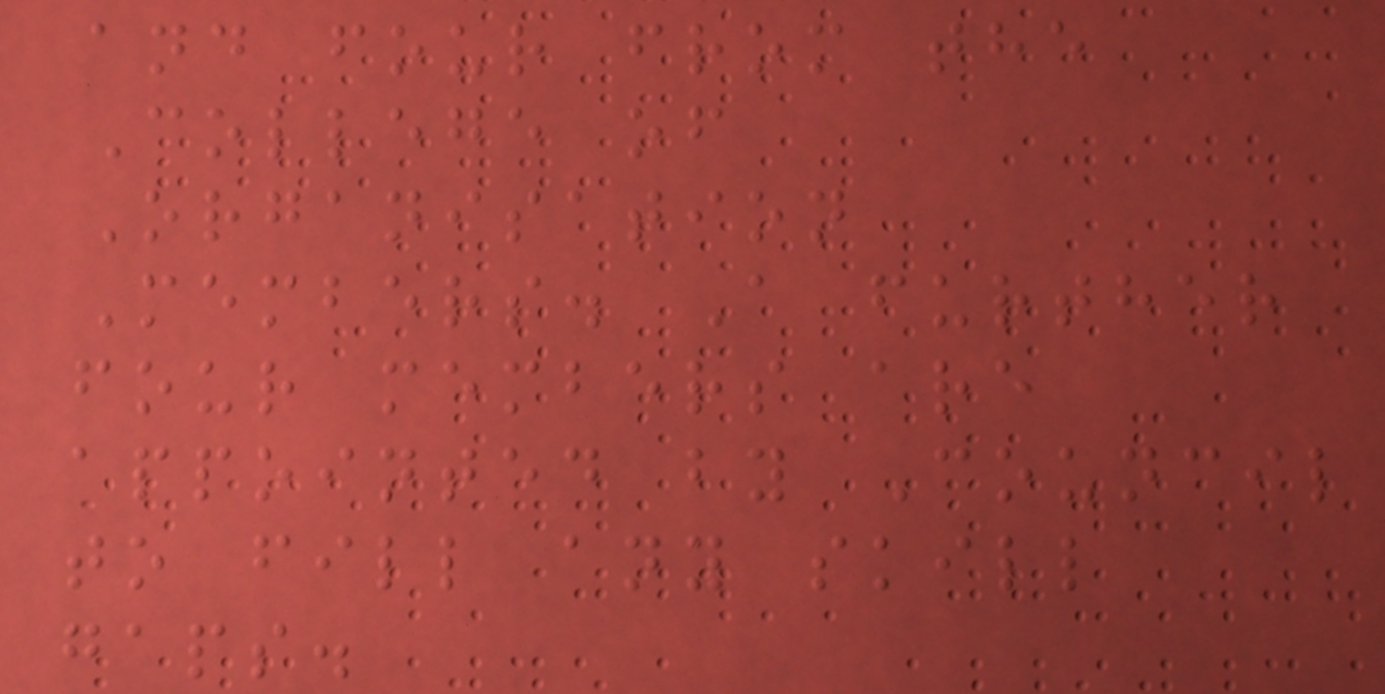and four from the
College of
Organisation
Members. A further
four members are
appointed by Council
to fill any skill
gaps.
